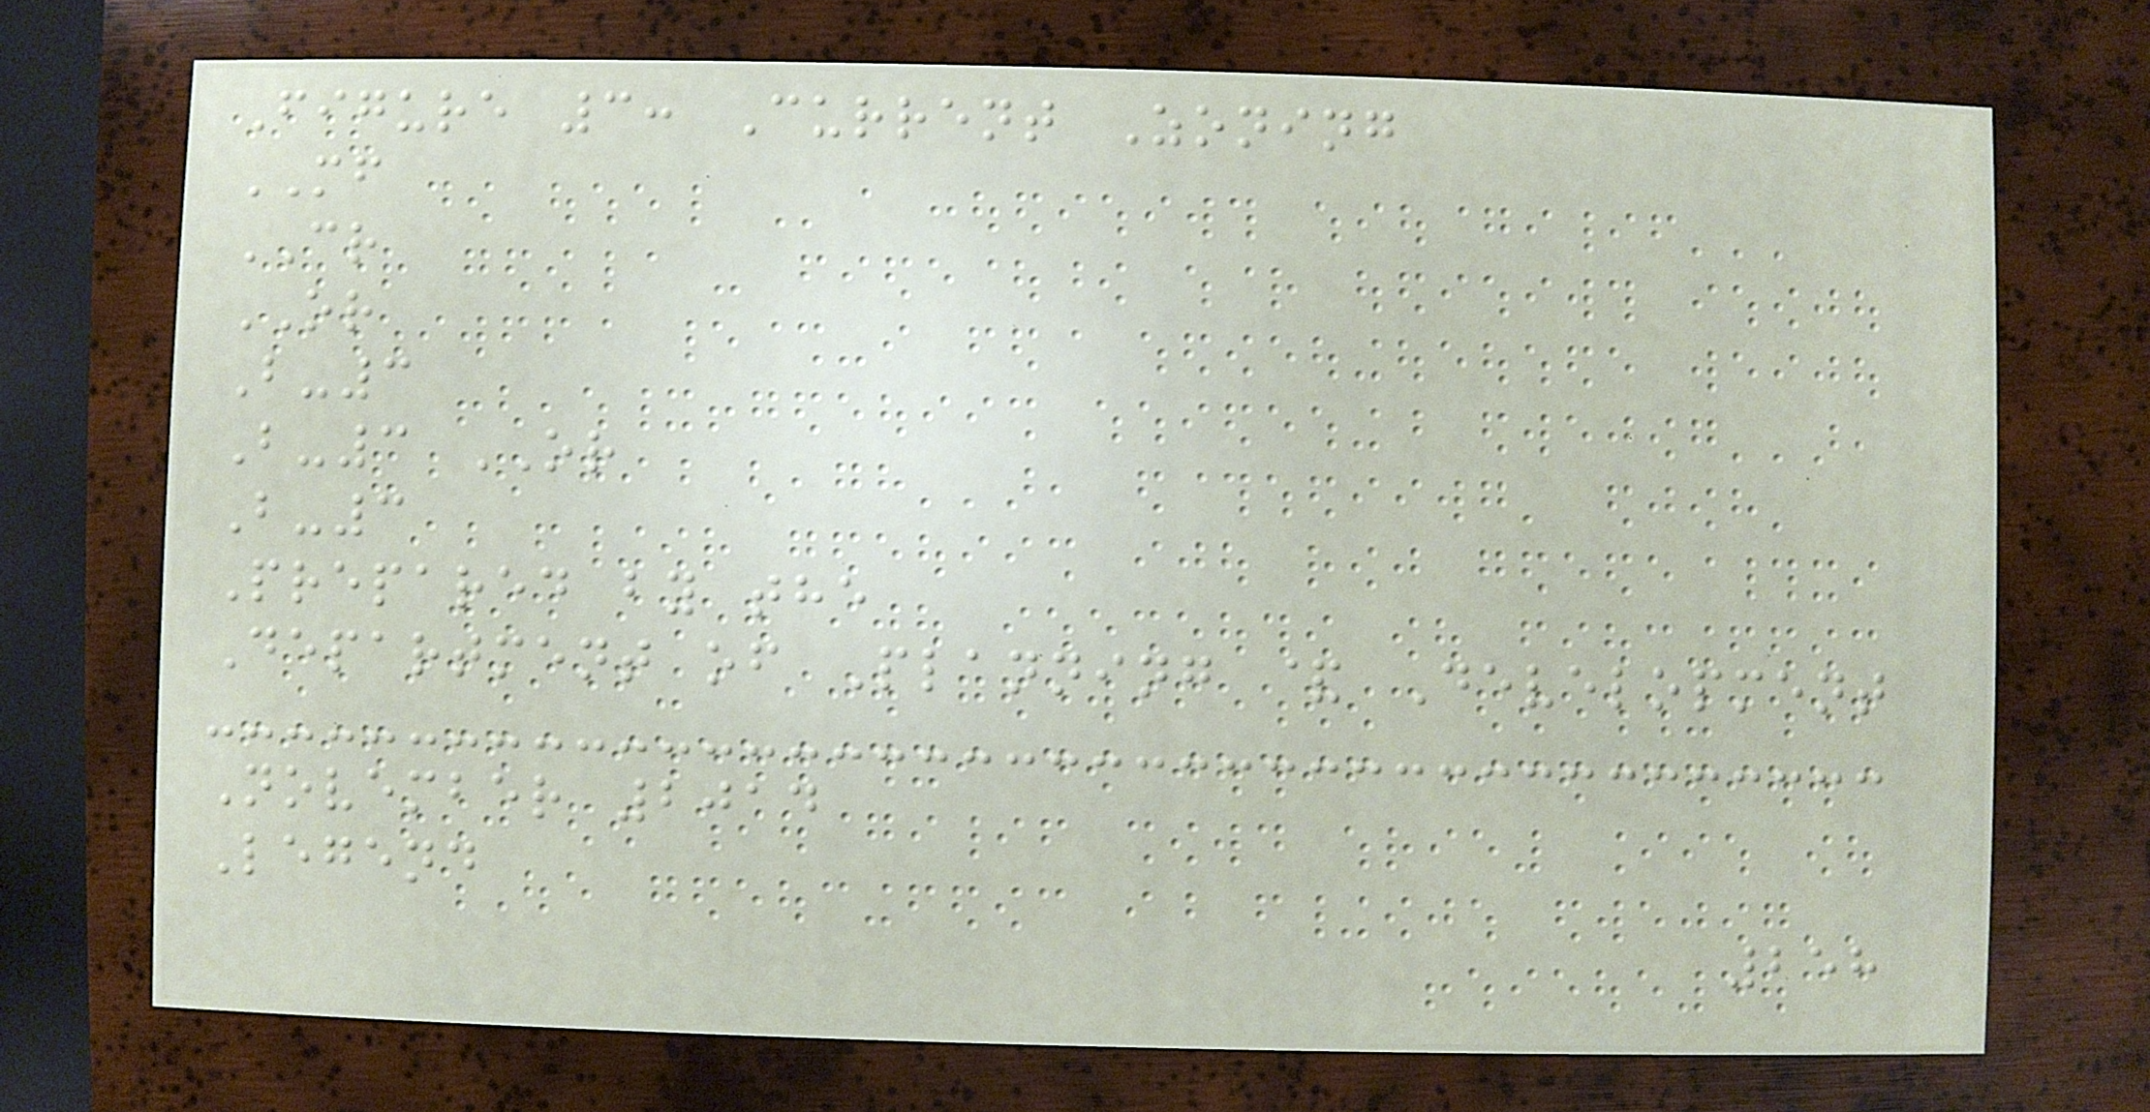Figure 3: Current Zoning
MF
CR
OR
B-3
B-3 OR
B-3
Prepared by the
Department of Planning & Development
November 2014
Legend
258
